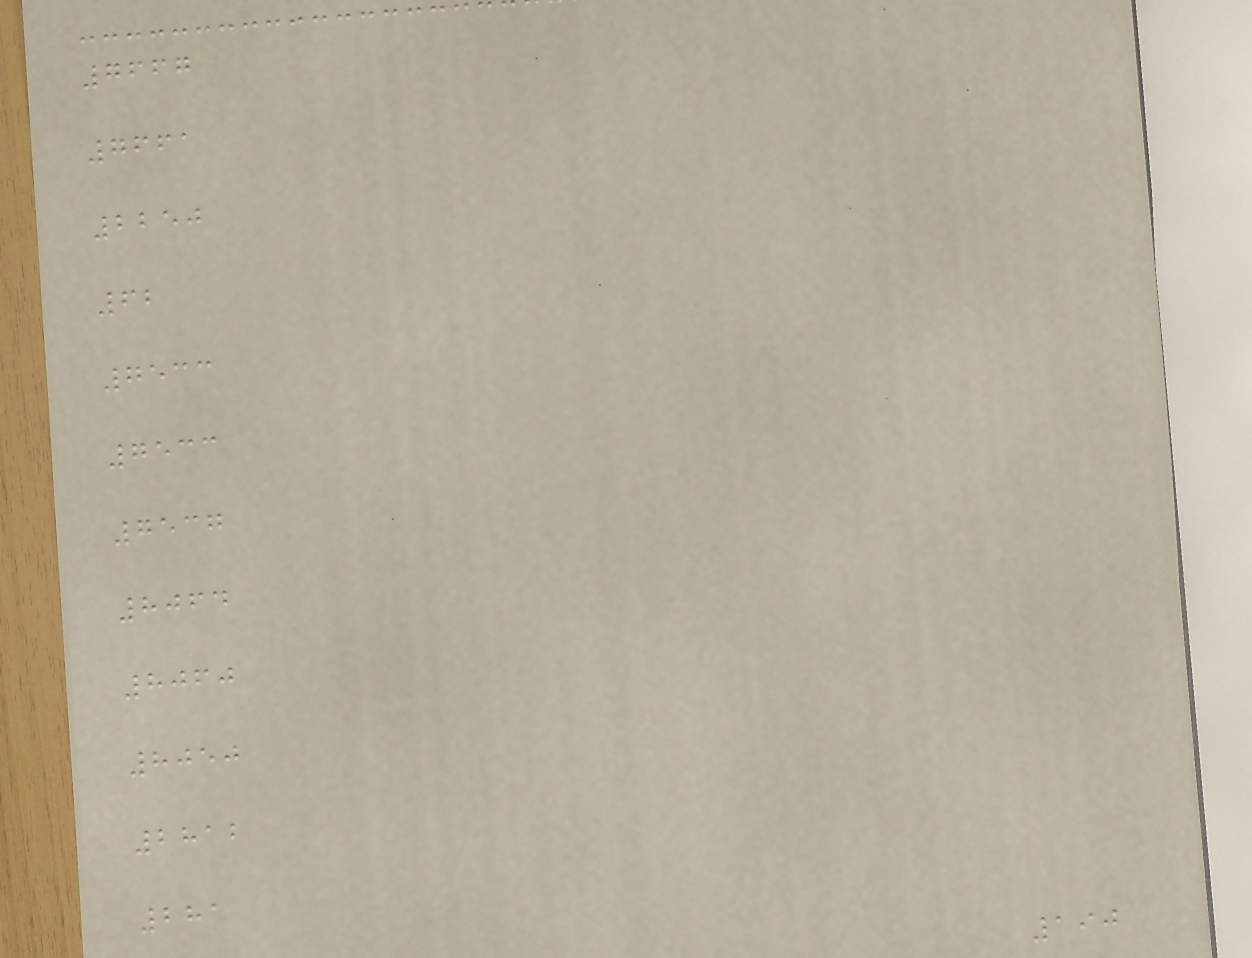7667
7661
2250
62
7533
7533
7537
8064
8060
8050
2812
281
190
